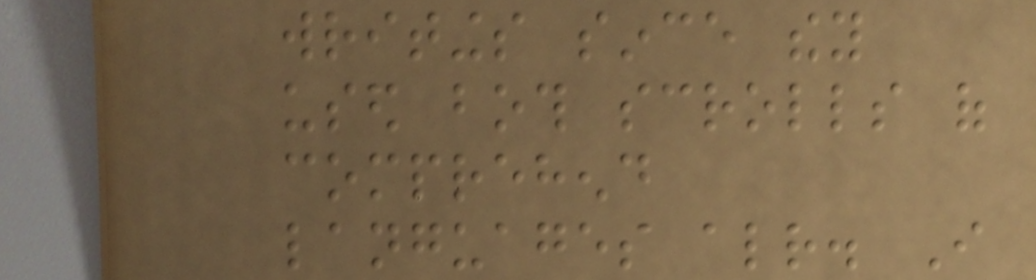writings since they
used both scrolls of
comprehend
languages already. I
